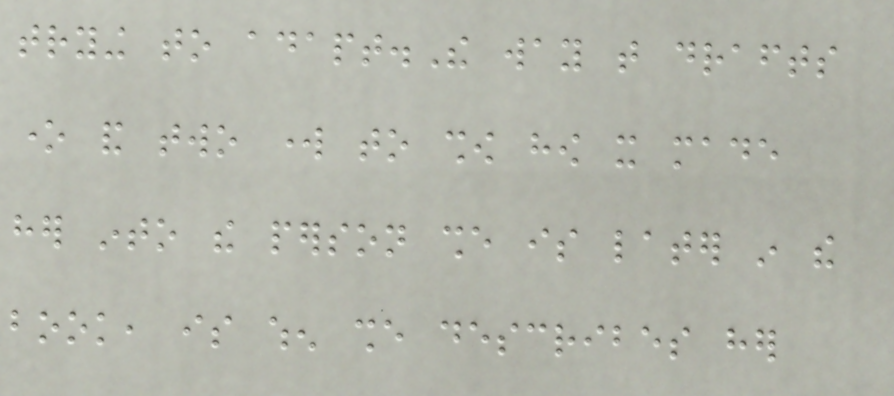trying to adapt.The way that drafts
one and two work to show how it made
her into the person she is later in the
book, is when she describes her
